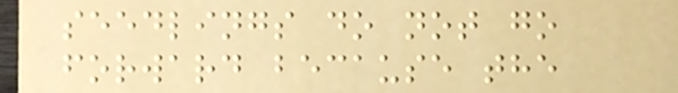seedlings do not go
forward because the
